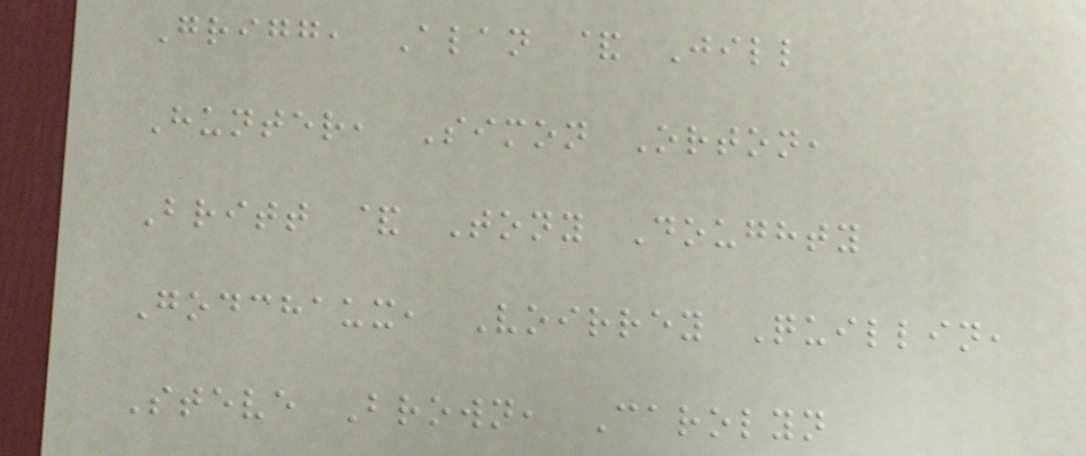Grigg, Alan & Jill
Hunter, Simon Orton,
Britt & Tony Doughty
Godchaux, Voirrey Quillin,
Steve Brown, Carolyn
